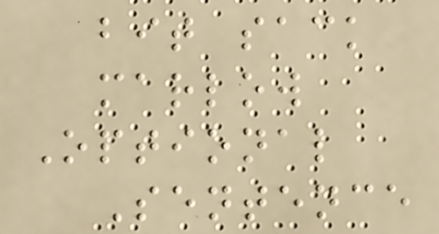bit sack
marlow
Optional
Sentence
